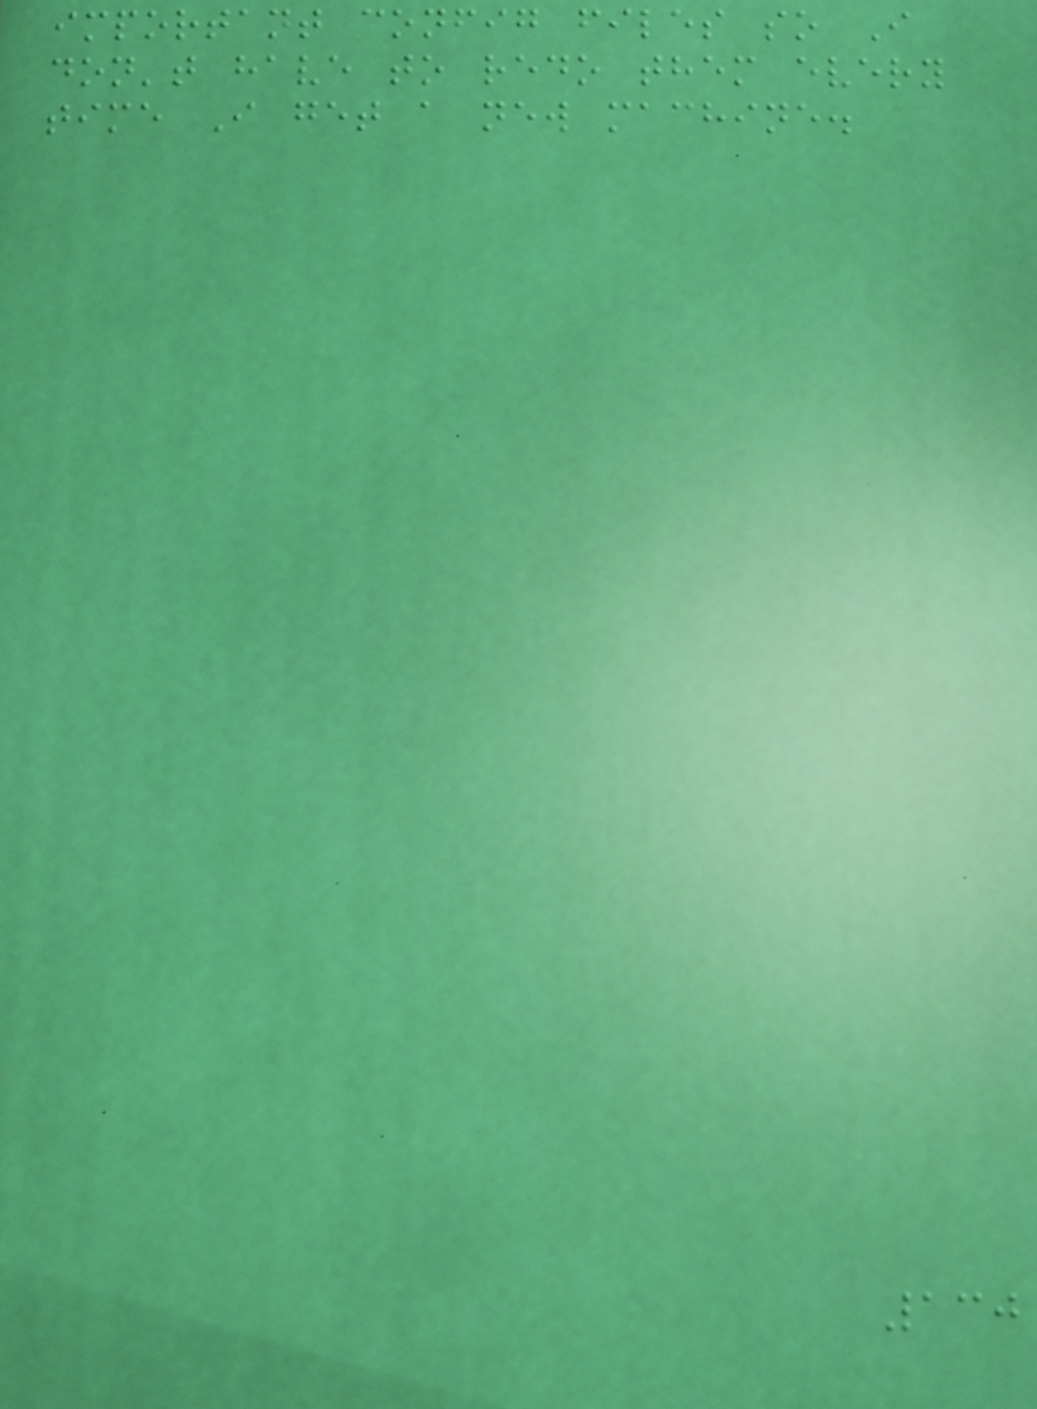important config files so I
don't have to redo them every
time I get a new machine.
130
